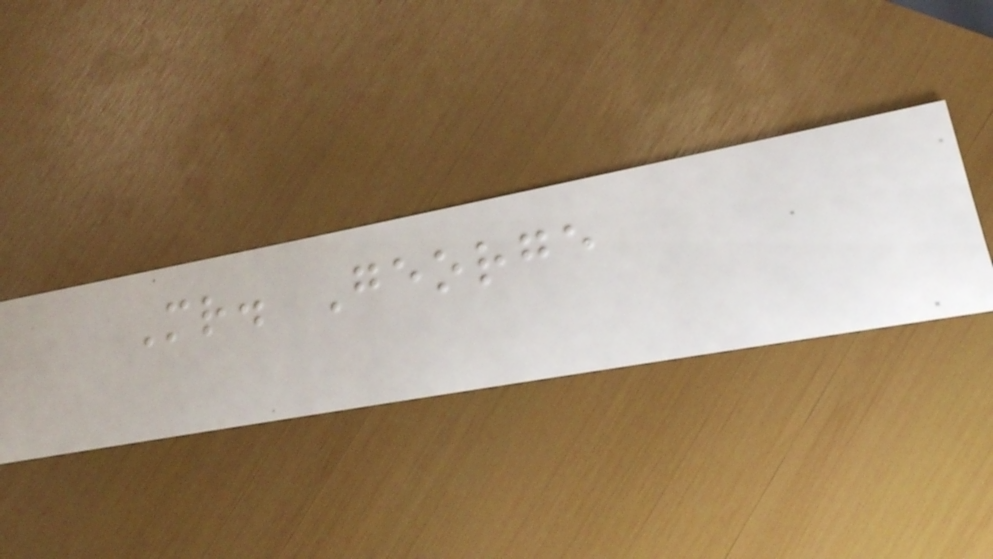Mr. George
